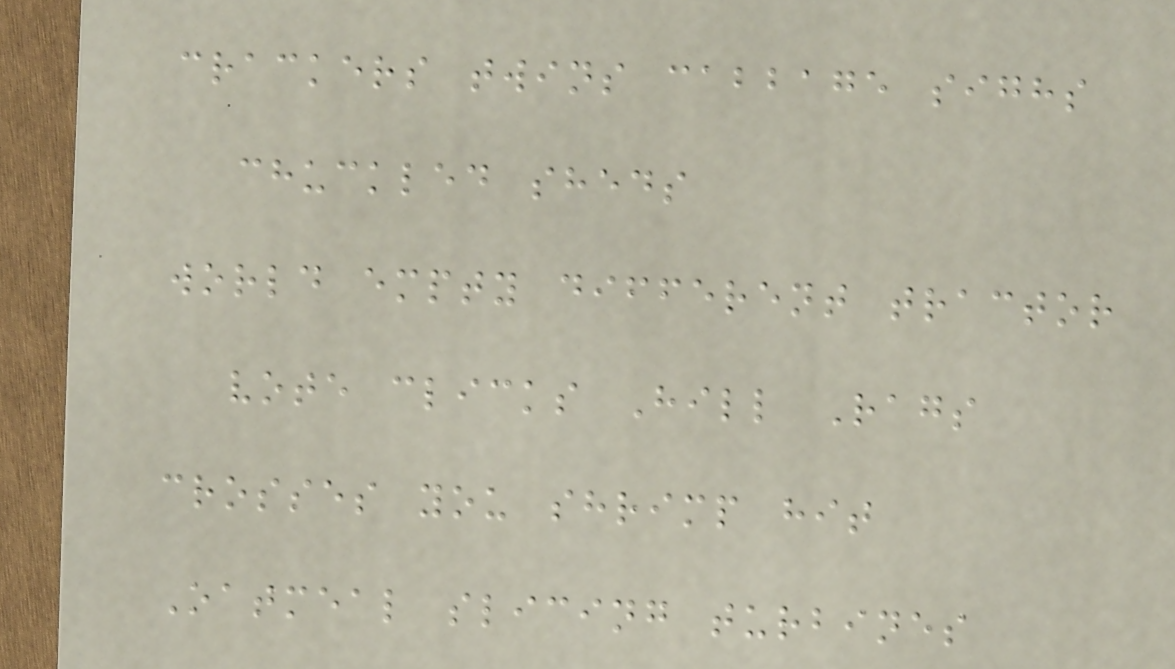crackers twins cabbage sighs
chuckled sheds
world empty different tractor
vote clicks Hill Rags
crosses you shrimp hit
Oatmeal slicing turbines
